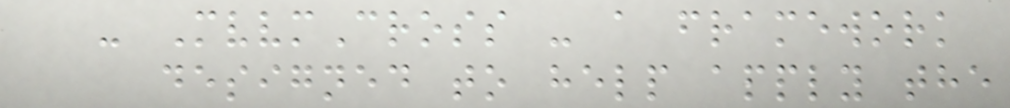- MvvmCross - a framework
designed to help apply the
